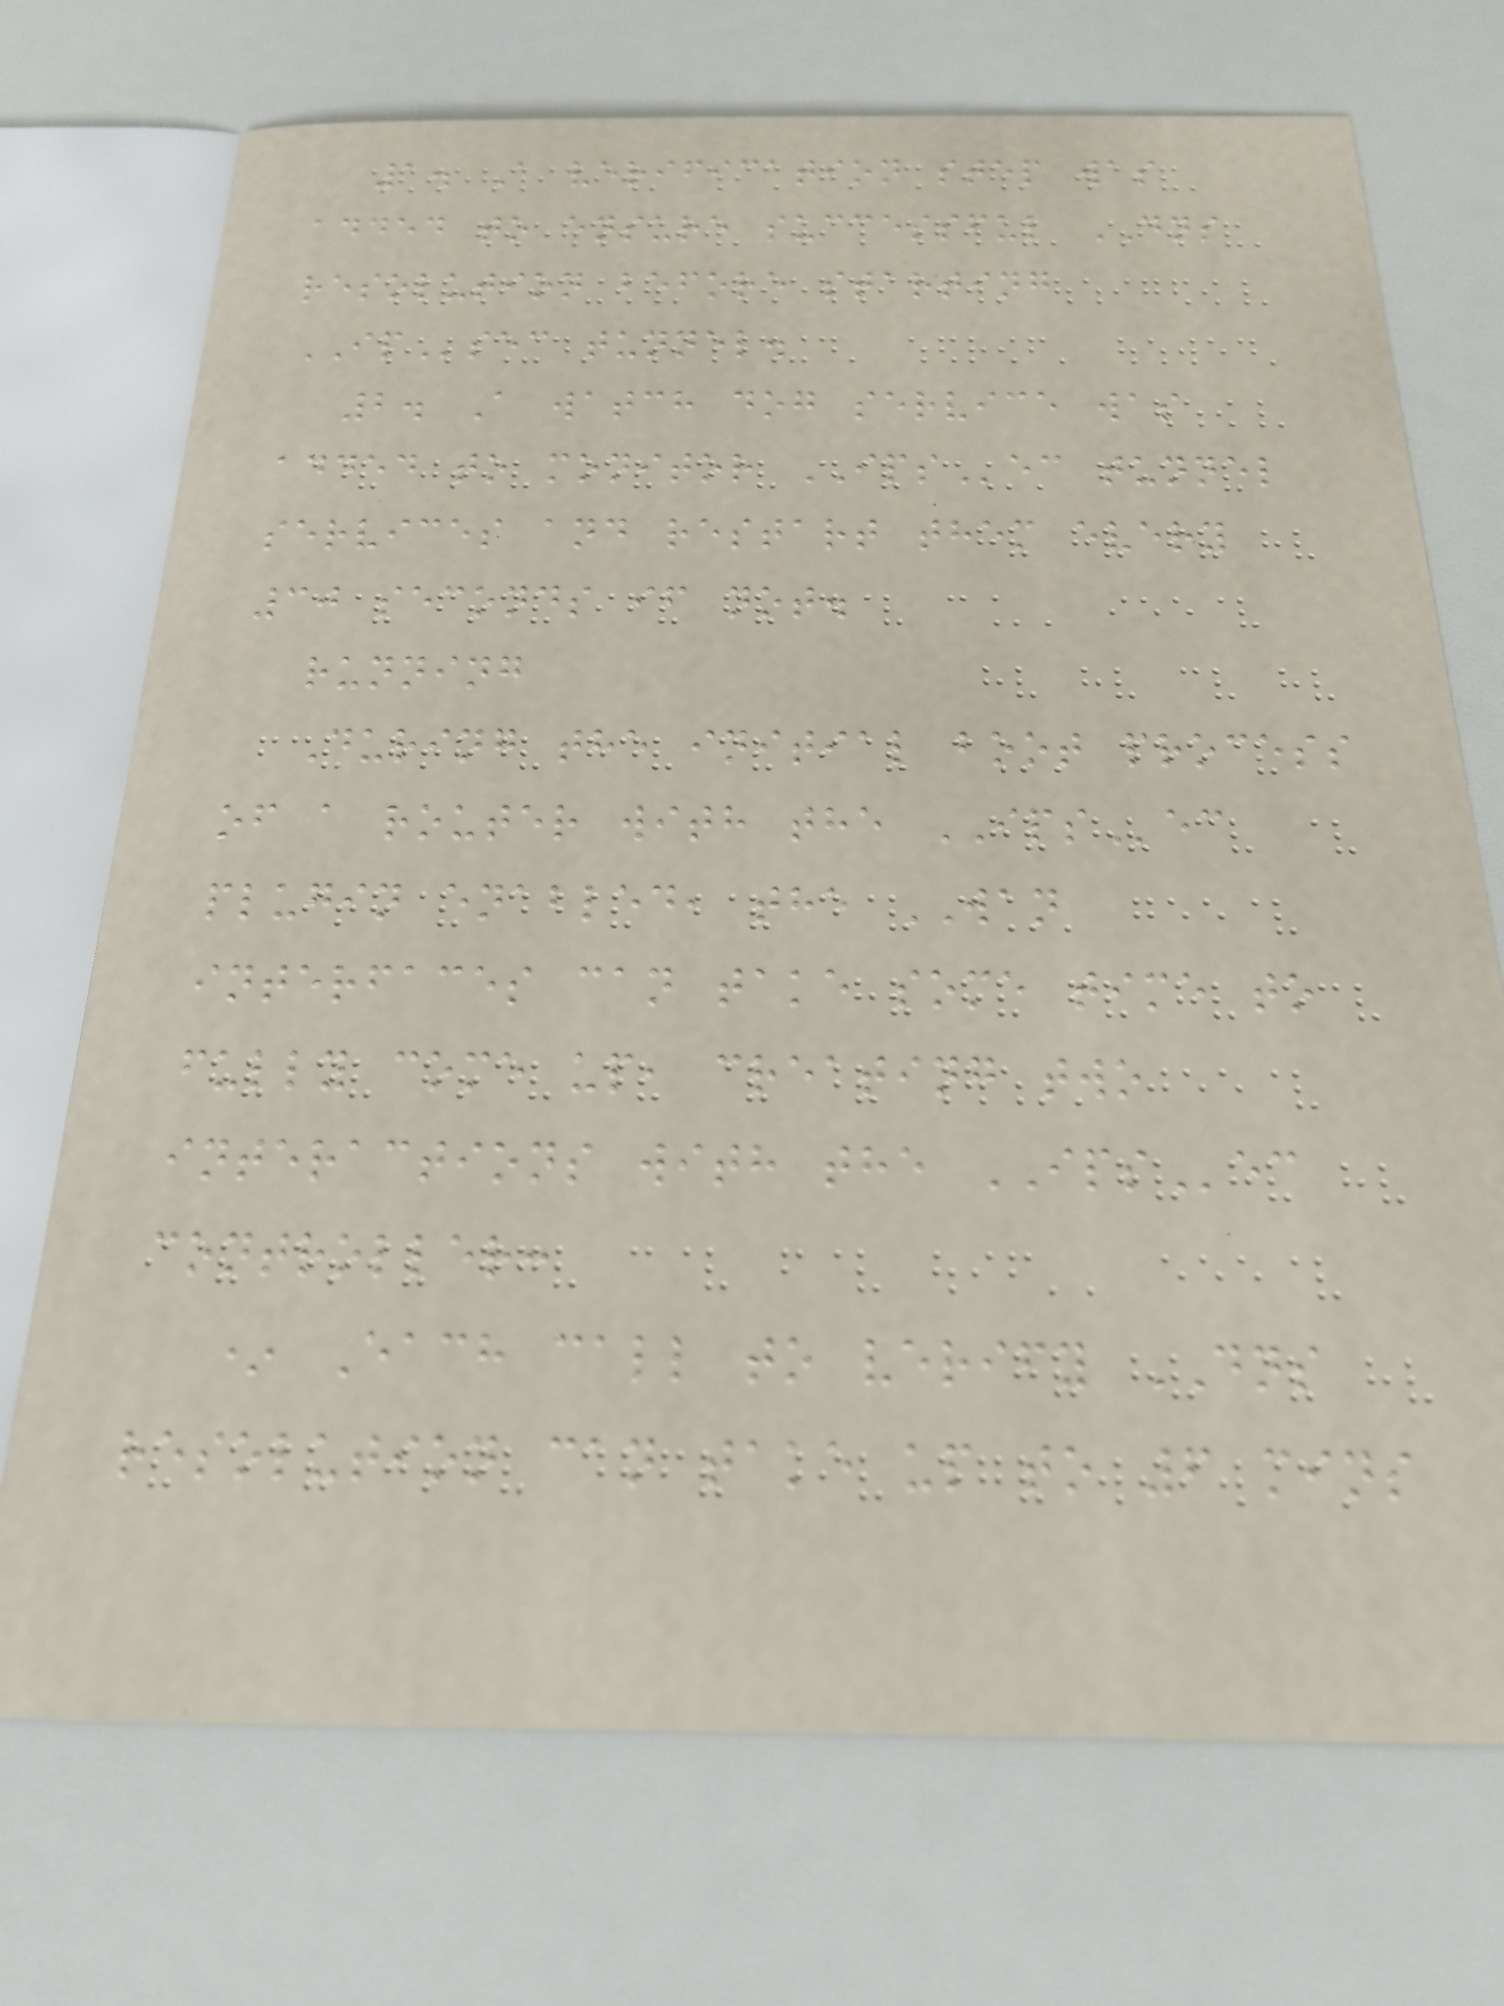1. A verification step was
added to ensure successful DNS
resolution before starting
IPsec tunnel.
2. A watch dog service was
added to monitor IPSec tunnel
services and restart them every
30 seconds if not.
running
During the initial boot process
of a router with the IPSec
plugin enabled, the WAN
interfaces can take some time to
fully come up, creating two
interactions with the IPSec
controller:
* Each call to verify DNS
resolution can take up to 6 mins
